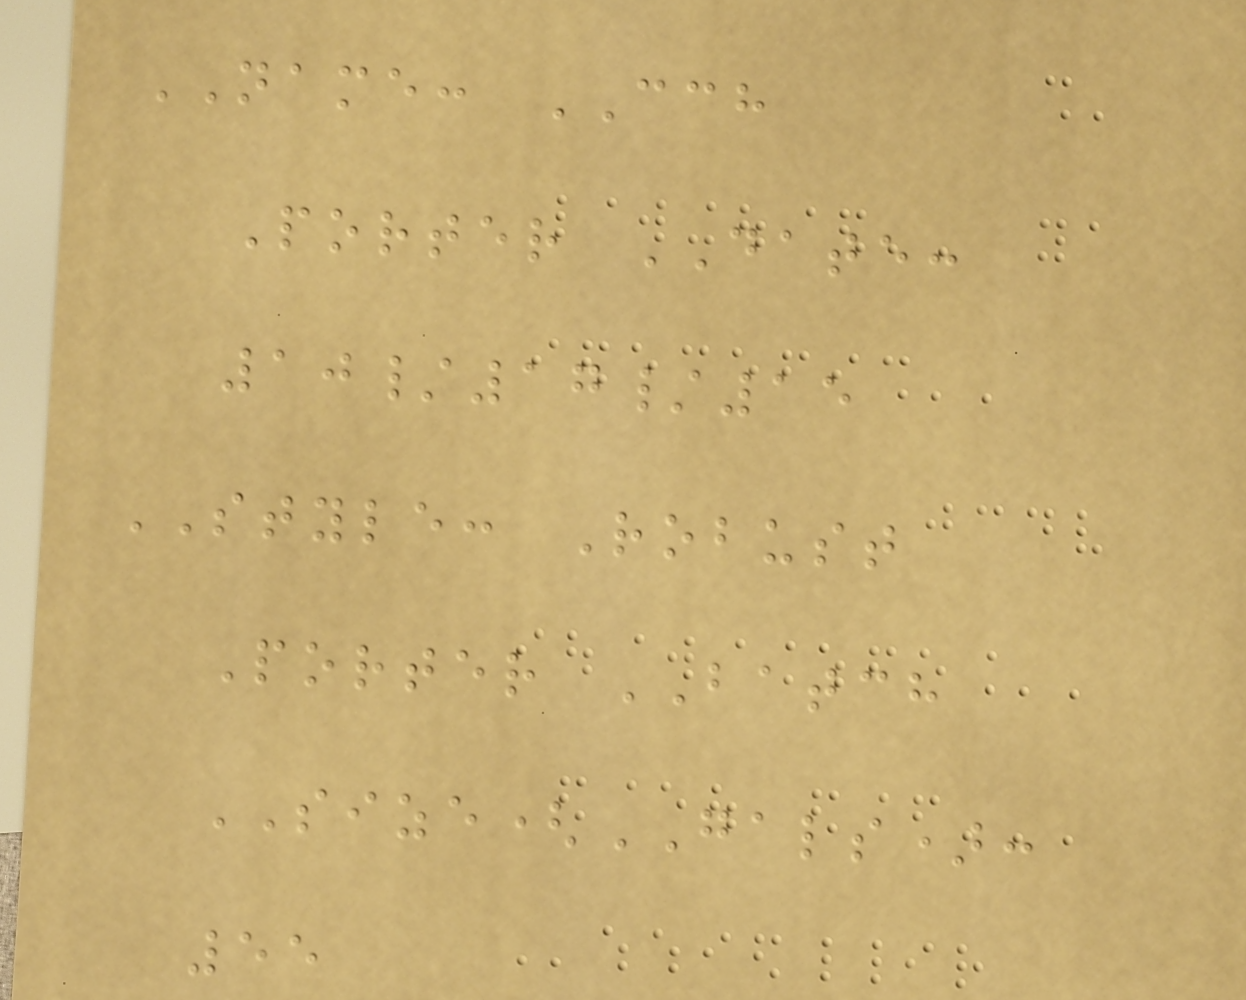NAME: CCH
Porter DATE:
10/17/15
STYLE: Robust
Porter BATCH
SIZE(GALS):
55
